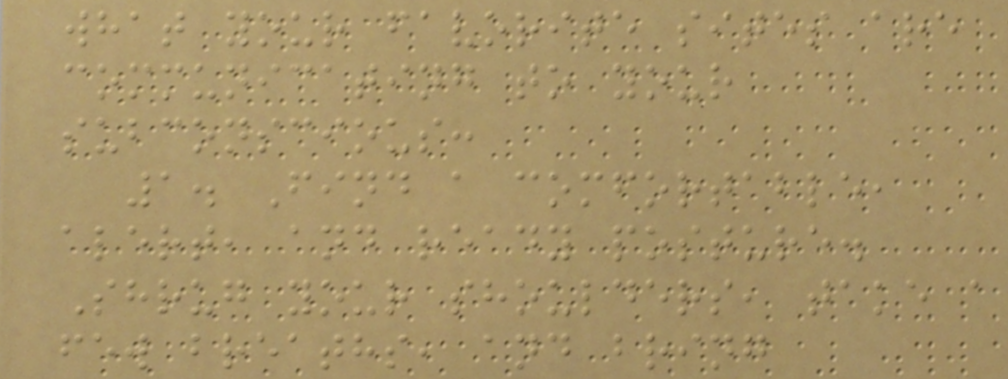what your favorite sites are
communicating to your
subconscious:
1. Find a comfortable,
alert, and ready posture.
Shrug your shoulders, take a
few breaths, and bring
